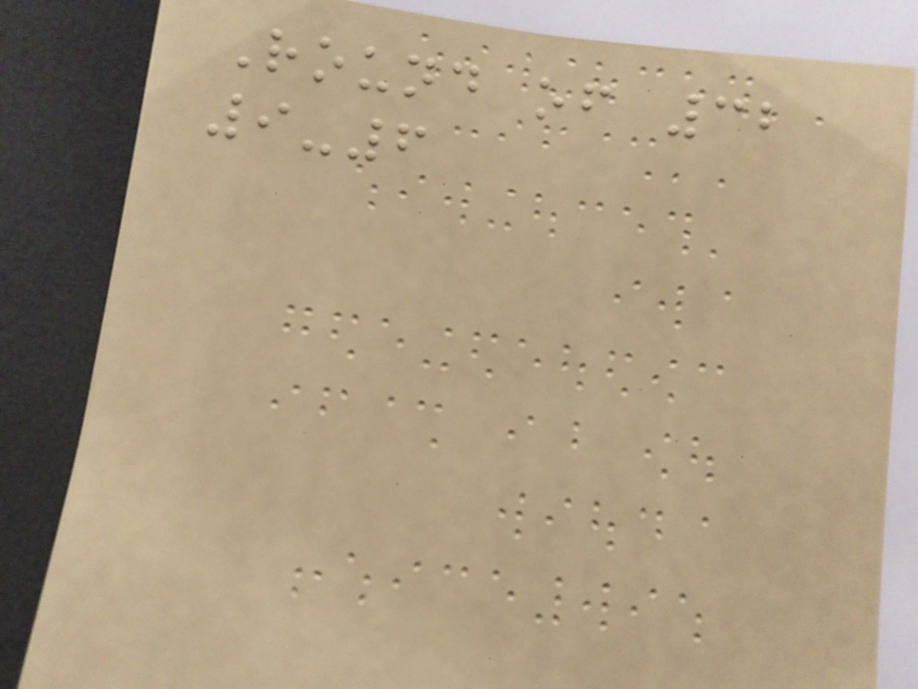Round of 32
9-6
